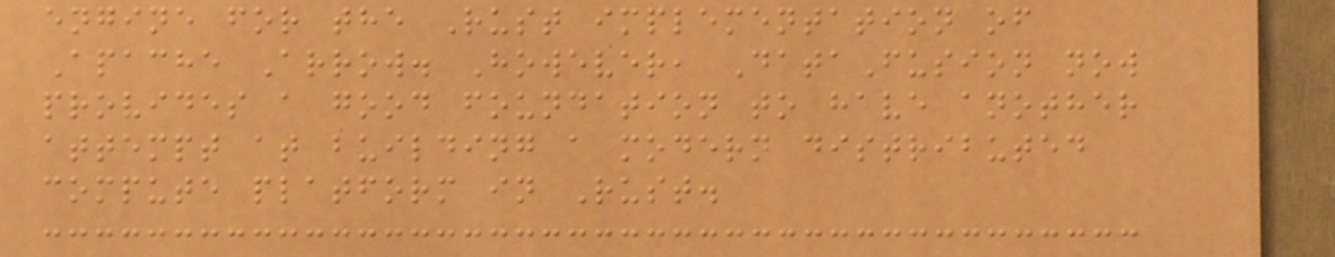engine for the Rust implementation of
Apache Arrow. However, DataFusion now
provides a good foundation to have another
attempt at building a modern distributed
compute platform in Rust.
